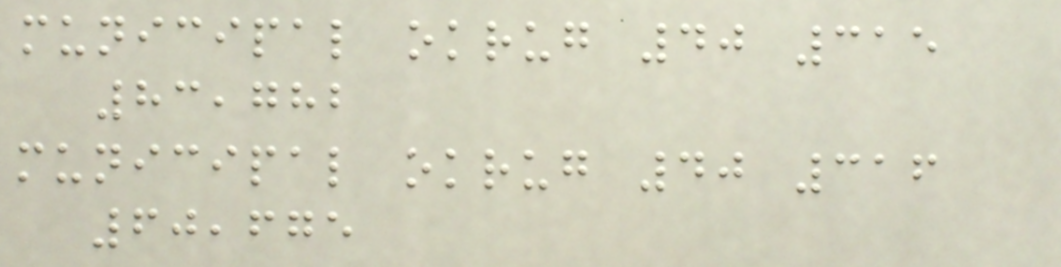municipal okrug 40 315
83,782
municipal okrug 40 316
60,675
